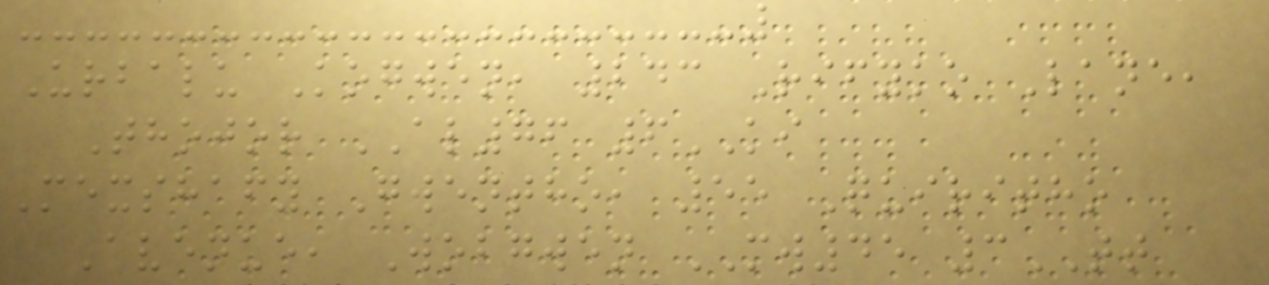Urbalu Kogwen, 243 Rifyko Lane,
Thojor AL76 6KI
Mexshafy Gwentho, 55 Quiritho
Avenue, Wobgwen MW45 3TT
